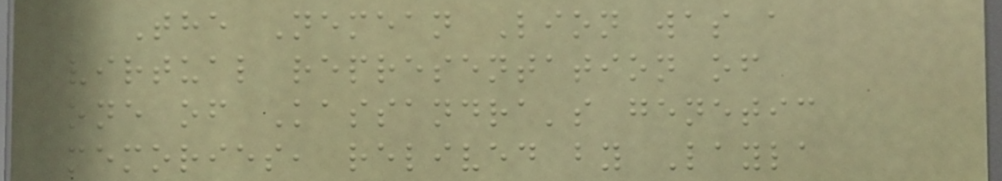The Nemean Lion was a
virtual representation of
one of Kassandra's genetic
memories, relived by Layla
